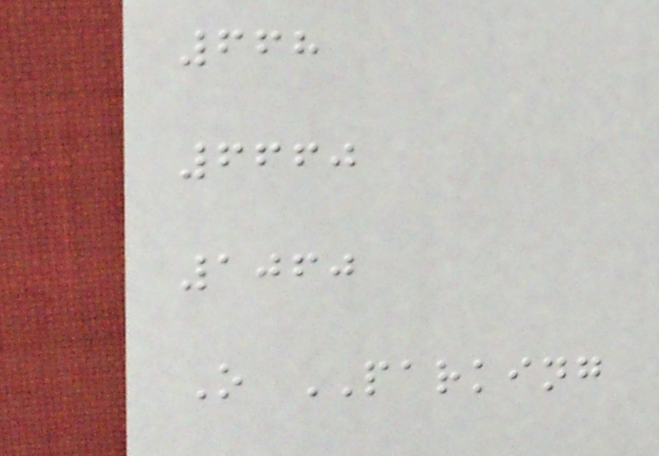668
6660
1060
O PARKING
